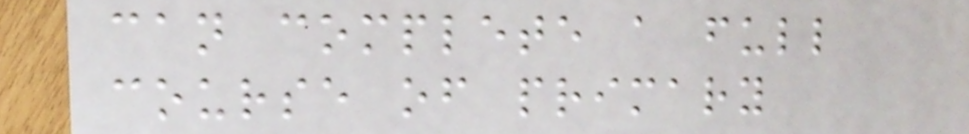can complete a full
course of primary
